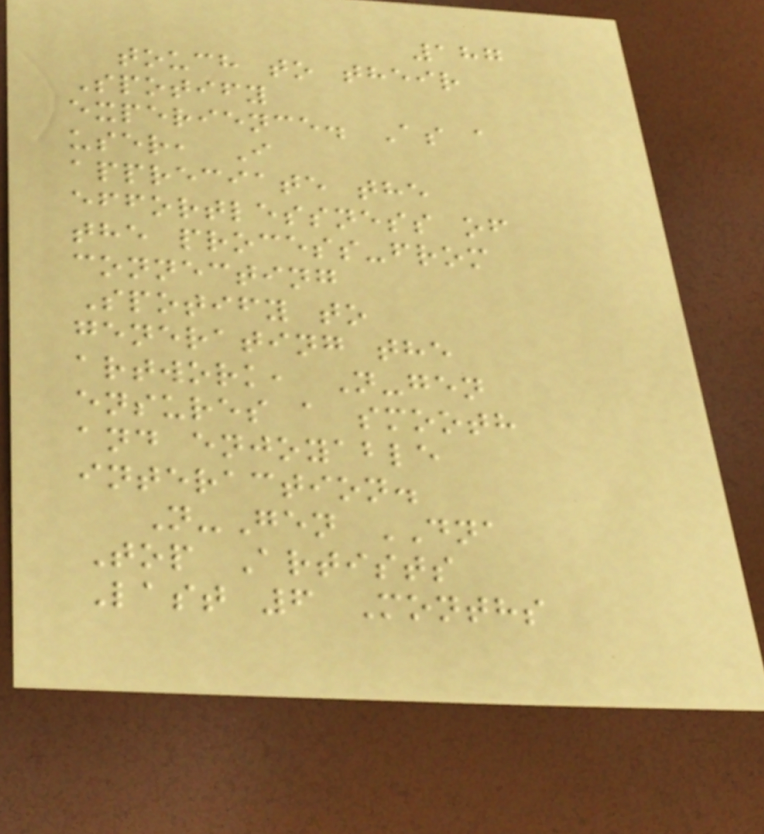187
touch to their
Spotify
experience. As a
user, I
appreciate the
effortlessness of
the process-from
connecting
Spotify to
generating the
artwork, N-gen
ensures a smooth
and enjoyable
interaction.
N-Gen DNA
Top Artists
Last 6 Months
